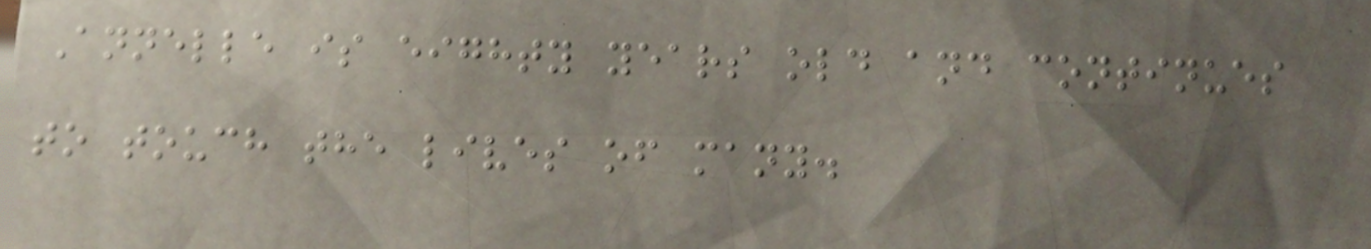Annelle is eighty years old and continues
to touch the lives of many.
